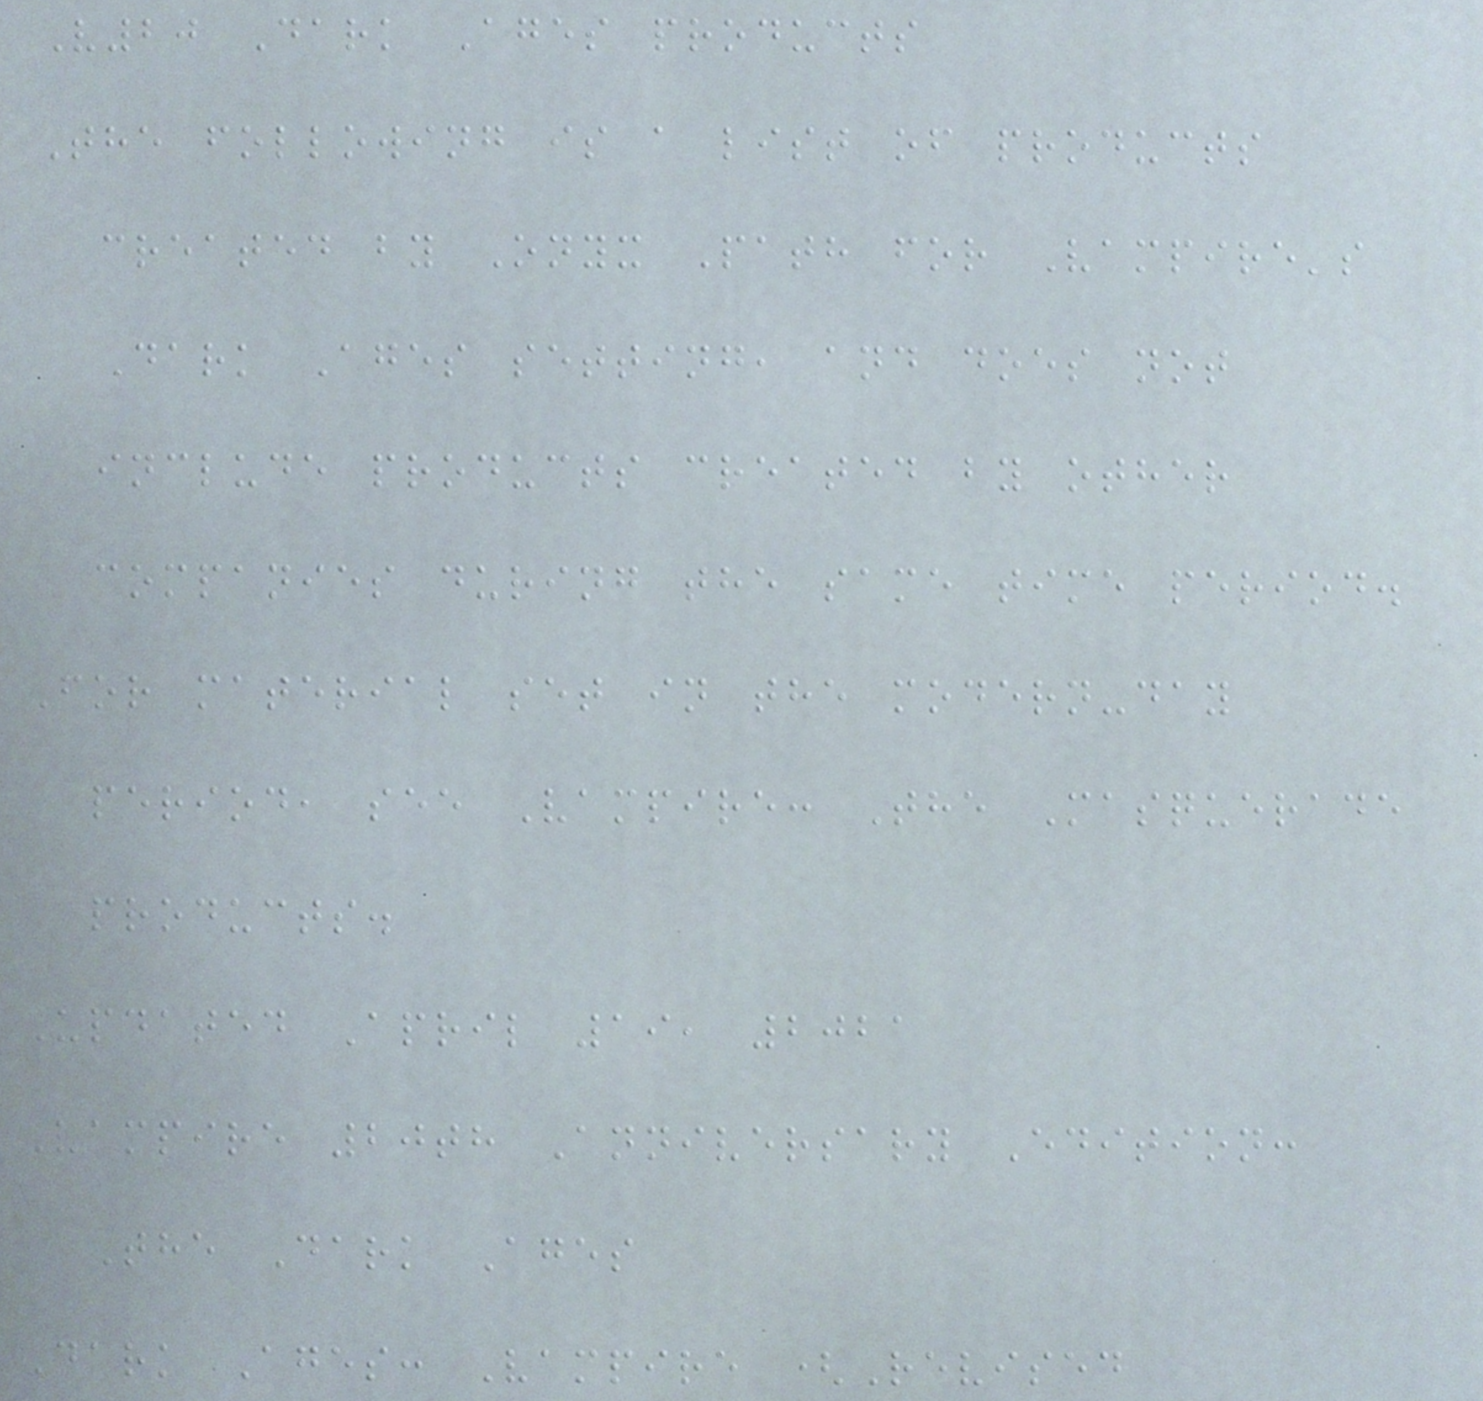V20 Dark Ages products
The following is a list of products
created by Onyx Path for Vampire's
Dark Ages setting, and does not
include products created by other
companies during the same time period.
For material set in the modern-day
period, see Vampire: The Masquerade
products.
Updated April 19, 2021
Vampire 20th Anniversary Edition:
The Dark Ages
Dark Ages: Vampire (Revised
